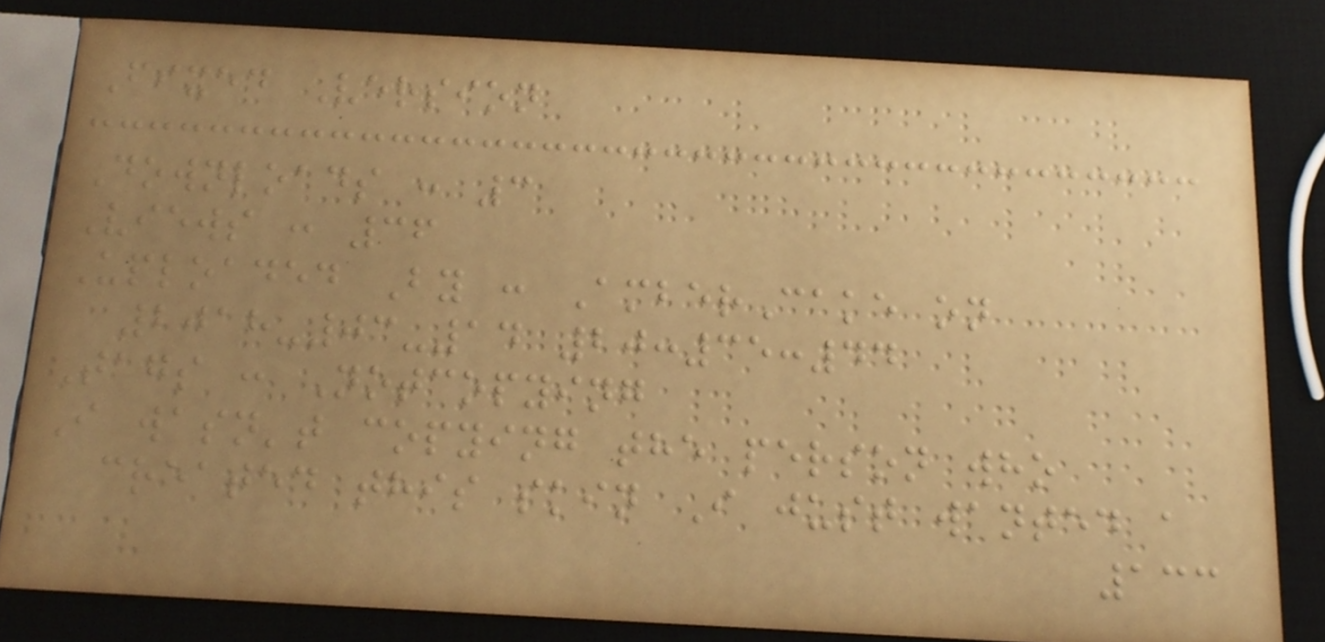Fixed Version
Downloads : 3
Views : 36
Uploaded By : AmberCake on
2018-03-14 20:35:44
Tags : Notcopying
I wasn't copying the person who
created this skin I just wanted a
133
